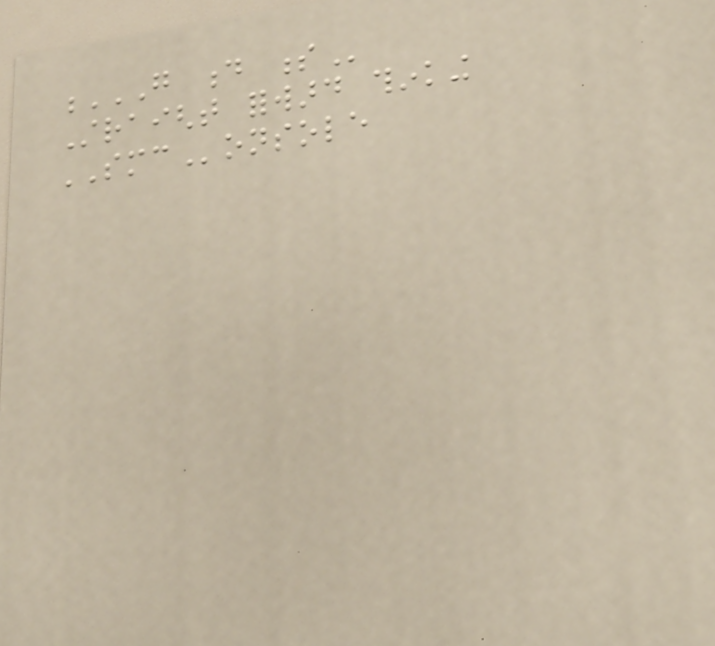G D S
Straight forward thinking
SMConsole
